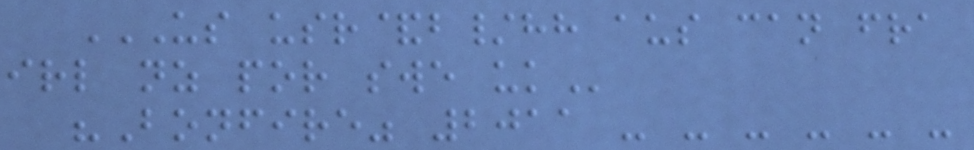US USR&B/HH AUS CAN FRA
IRL NZ POR SWE UK
"Bonfire" 2011 - - - - - -
